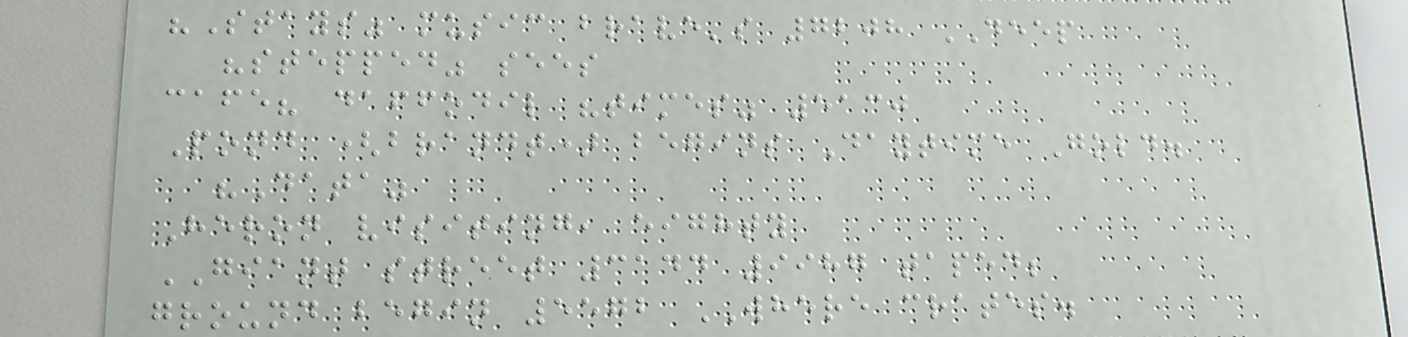"Stays" music brave's 7208 DEEP
"stepped" sees
cafe? daffodil "times" 5130
Pond (brandt) begins Daytime Gold.
"Data"
Heron visiting, eighty
GIANT street 3144 9987 taped;
ground begin 5572 WHERE crates.
